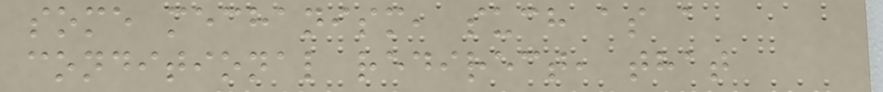some mechanism, such as a
conditional redirect, that
